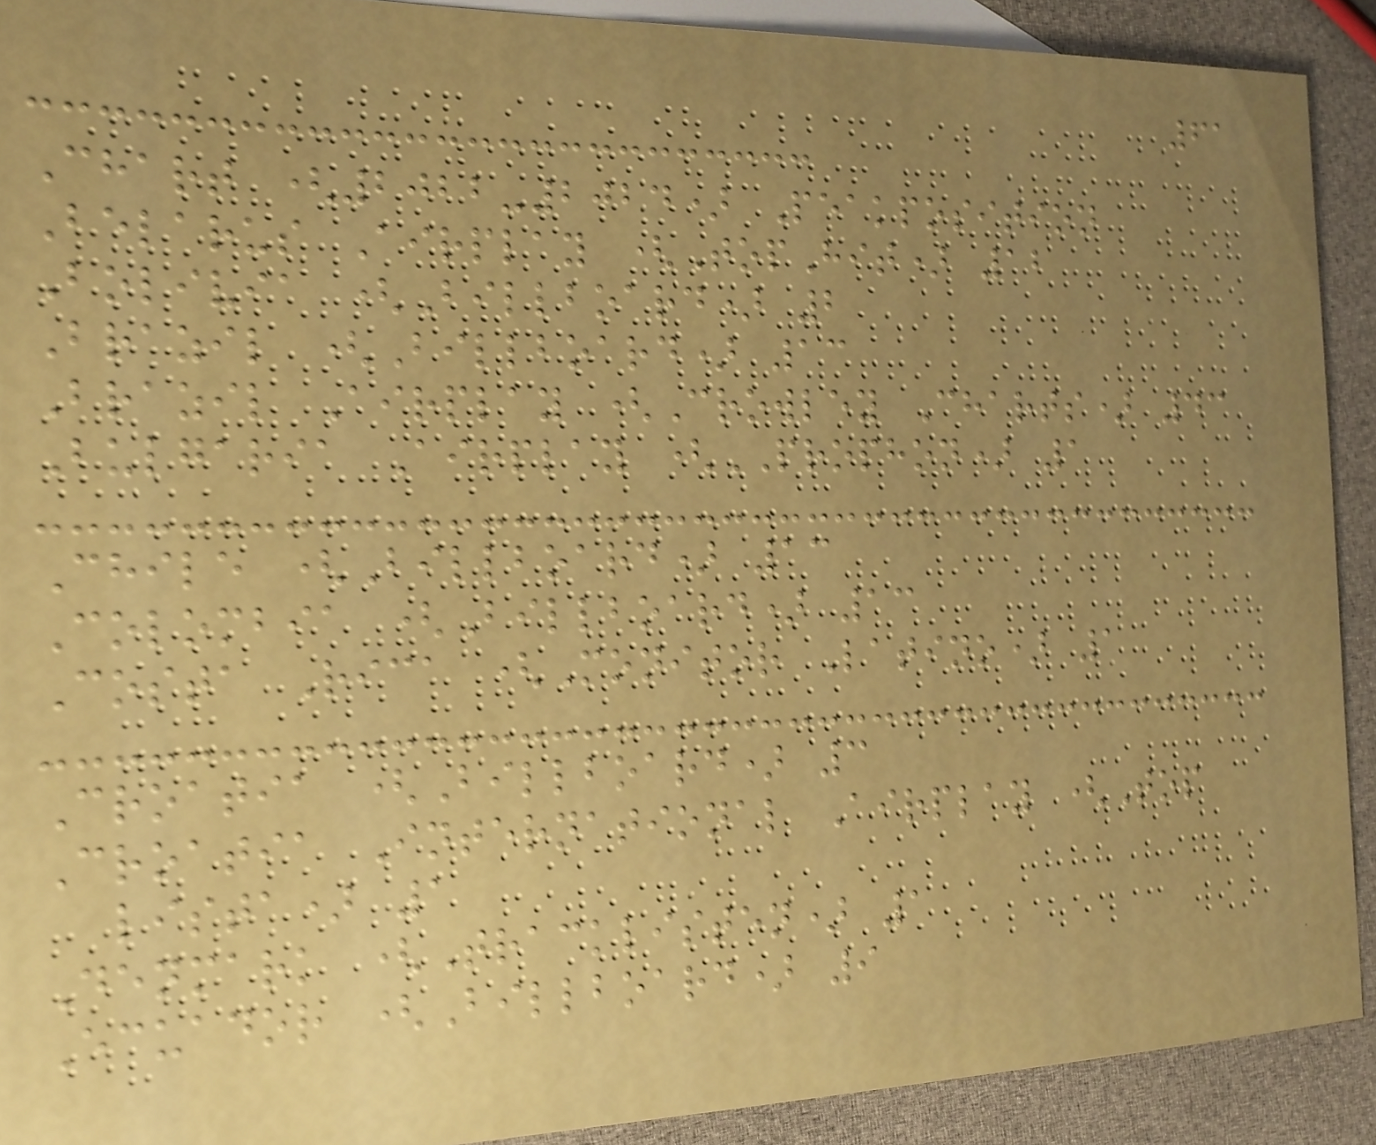61
Chart (2022-2024) Peakposition
Belarus Airplay (TopHit) 12
Bolivia (Billboard) 2
Brazil (Billboard) 13
Brazil Airplay (Crowley Charts) 43
Bulgaria Airplay (PROPHON) 1
Chile (Billboard) 13
Colombia (Billboard) 13
Costa Rica (Monitor Latino) 1
Croatia (Billboard) 3
Croatia International Airplay (Top
lista) 1
Denmark (Tracklisten) 1
Ecuador (Billboard) 9
